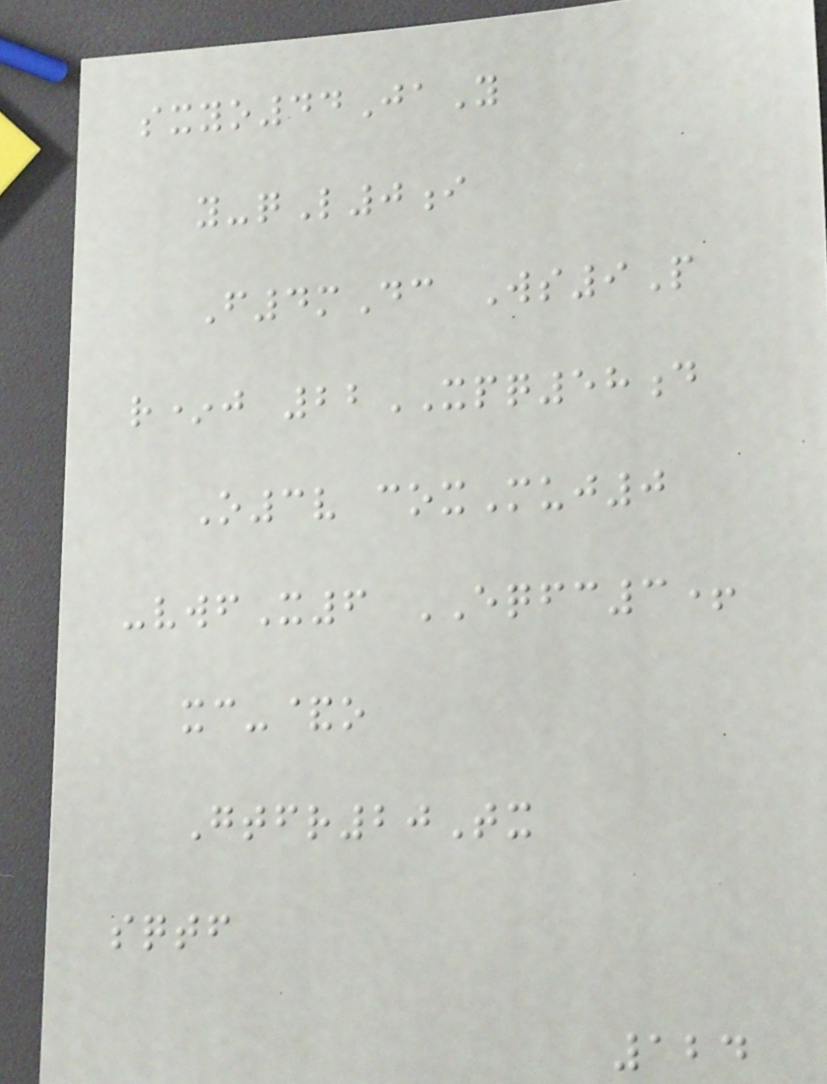sxyo44JaY
y-qL0i
F4mDc Ws9P
r*j 22XPQ58d
O3v coxMuj0
-vwfX6 EQFC3+
xc-&o
Gtfr20Tx
sqtf
124
